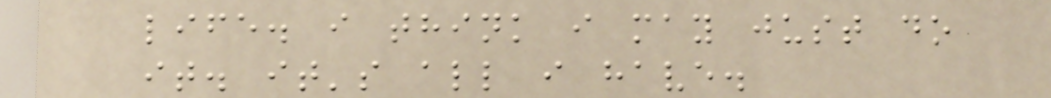life. i think i may just do
it. it's all i have.
